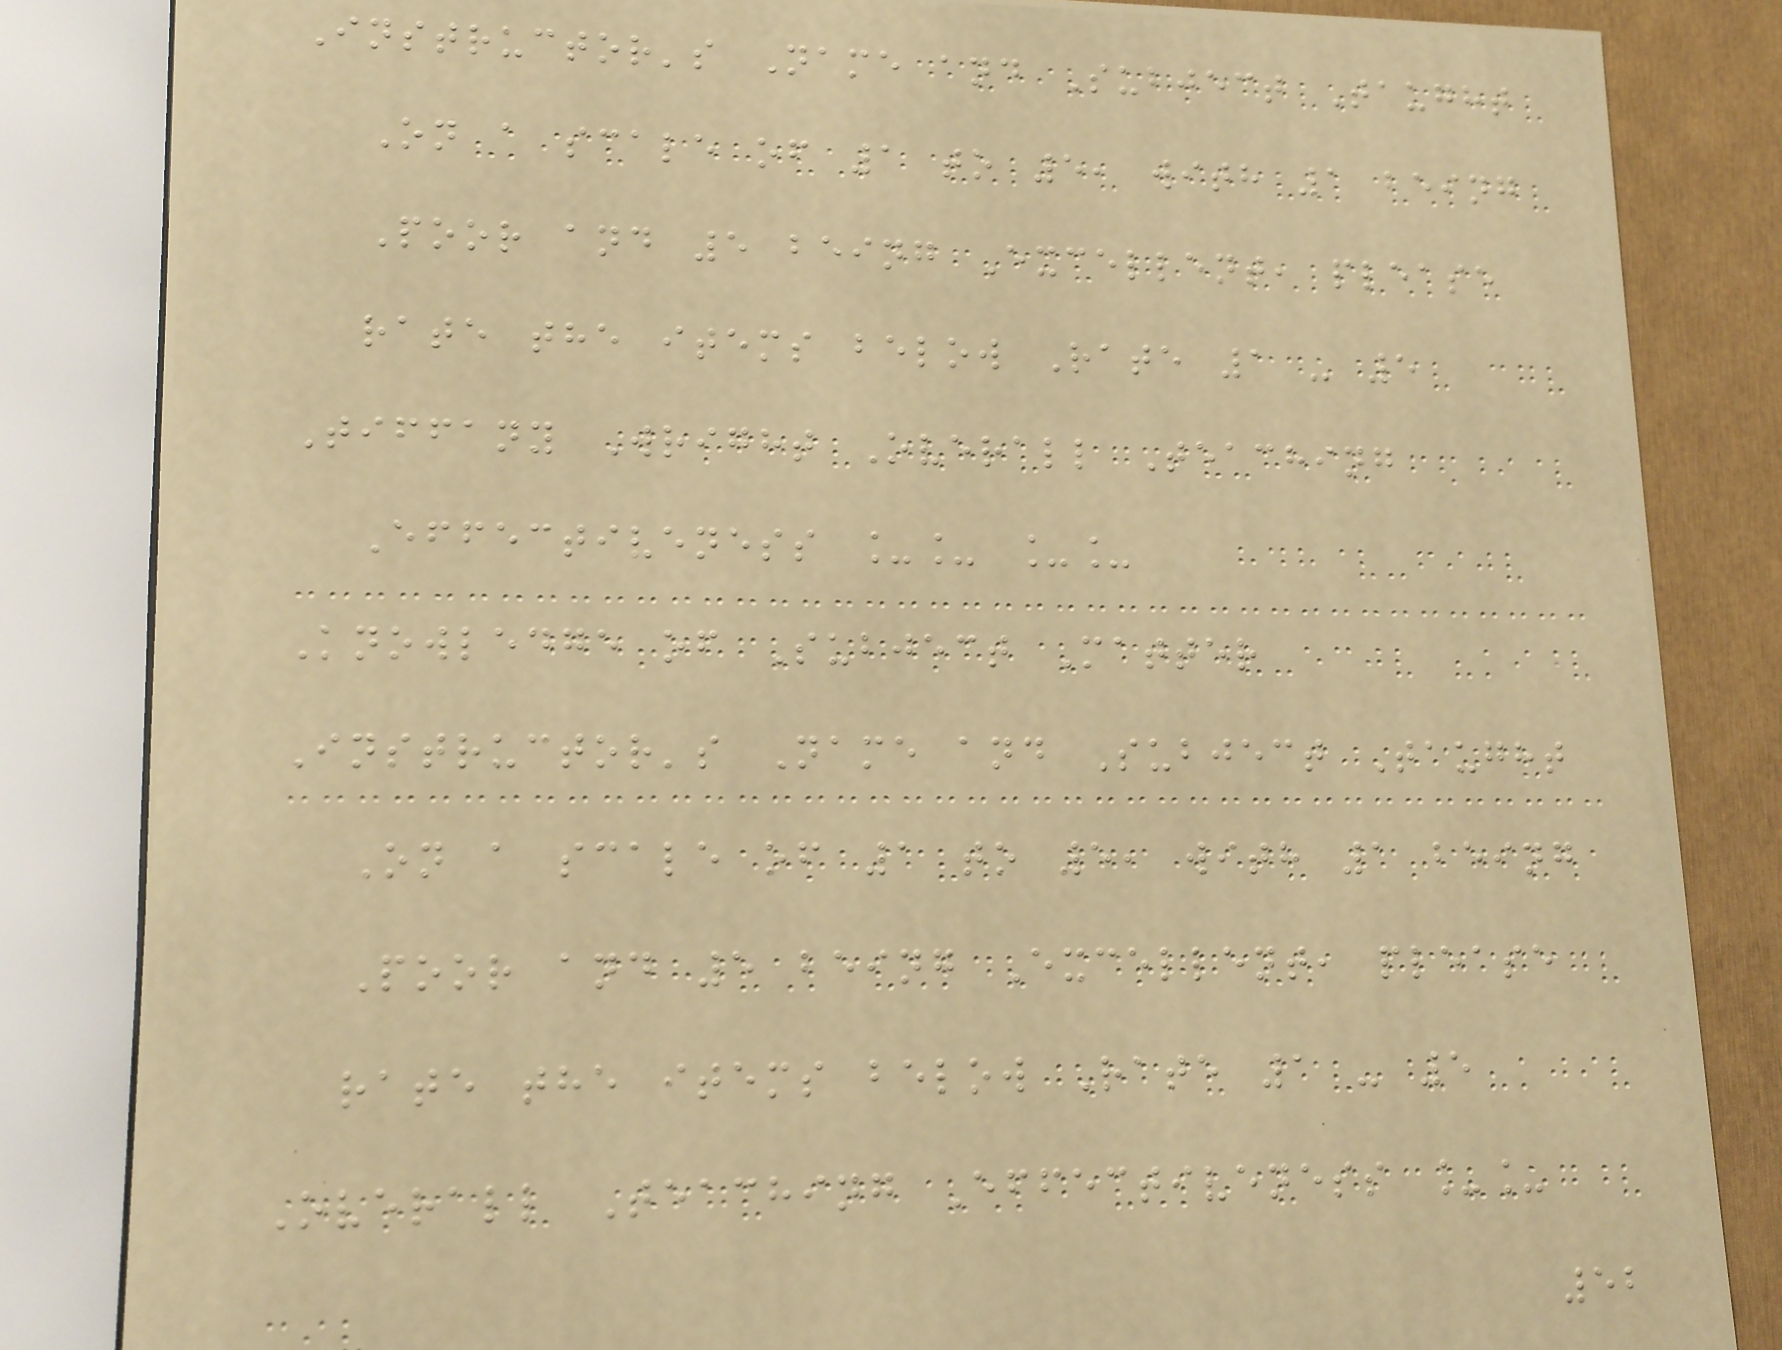Instructor's Name and Subject Taught
On a scale of 1 to 5, with 1 being
Poor and 5 being Excellent, please
rate the items below Rate 1 - 5
Tiffany Wright Overall Teaching
Effectiveness __ __
Knowledge of Subject Matter
Instructor's Name and Subject Taught
On a scale of 1 to 5, with 1 being
Poor and 5 being Excellent, please
rate the items below Rate 1 - 5
Overall Teaching Effectiveness __
52
